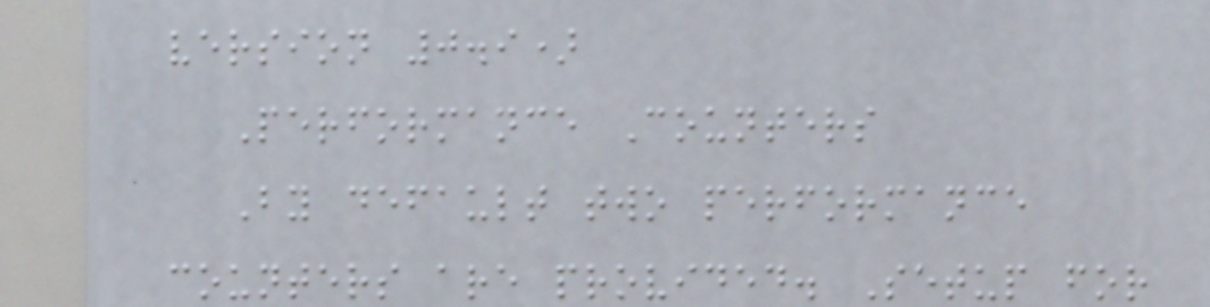version 0.9)
Performance Counters
By default two performance
counters are provided. Setup for
